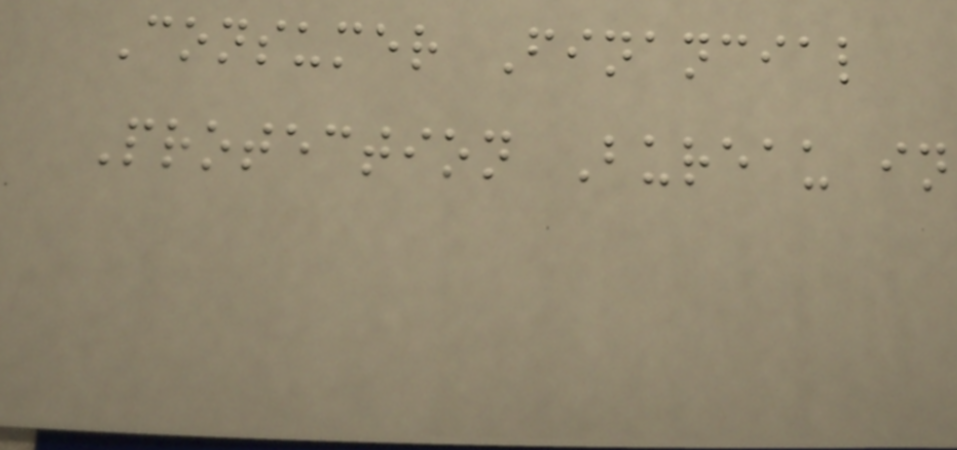Consumer Financial
Protection Bureau in
